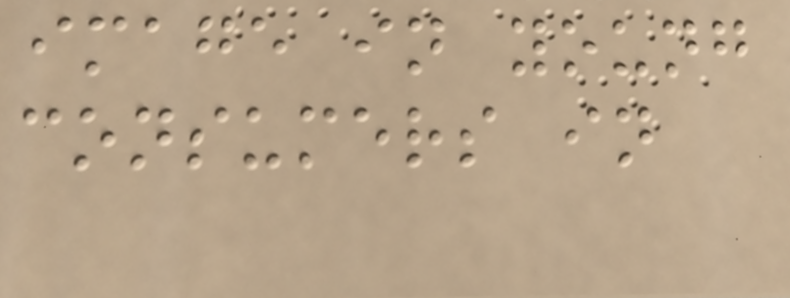image in young
consumers in
